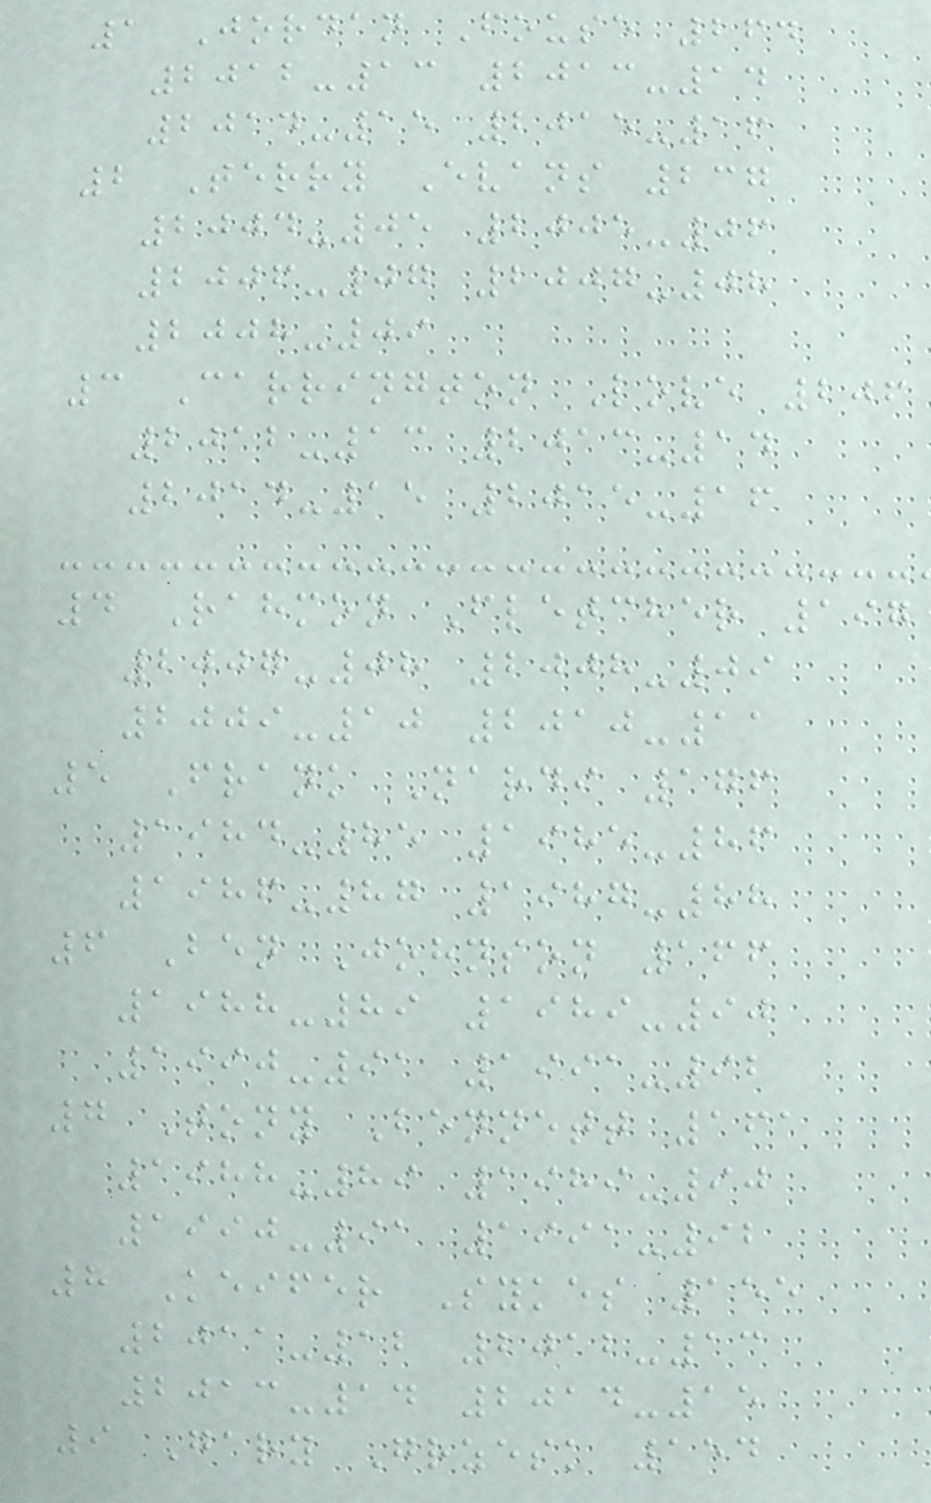1 Jordan Fouse 264
2012-13 2013-14
2014-15 2015-16
2 Terry Evans 237
2004-05 2005-06
2006-07 2007-08
2008-09
3 Carrington Love 206
2012-13 2013-14
2014-15 2015-16
4 Rahmon Fletcher 197
2007-08 2008-09
2009-10 2010-11
5 Frank Nardi 176
1984-85 1985-86
1986-87 1987-88
6 Ben Johnson 166
1988-89 1989-90
1990-91 1991-92
7 Tony Bennett 161
1988-89 1989-90
1990-91 1991-92
8 Keifer Sykes 155
2011-12 2012-13
2013-14 2014-15
9 Gary Grzesk 154
